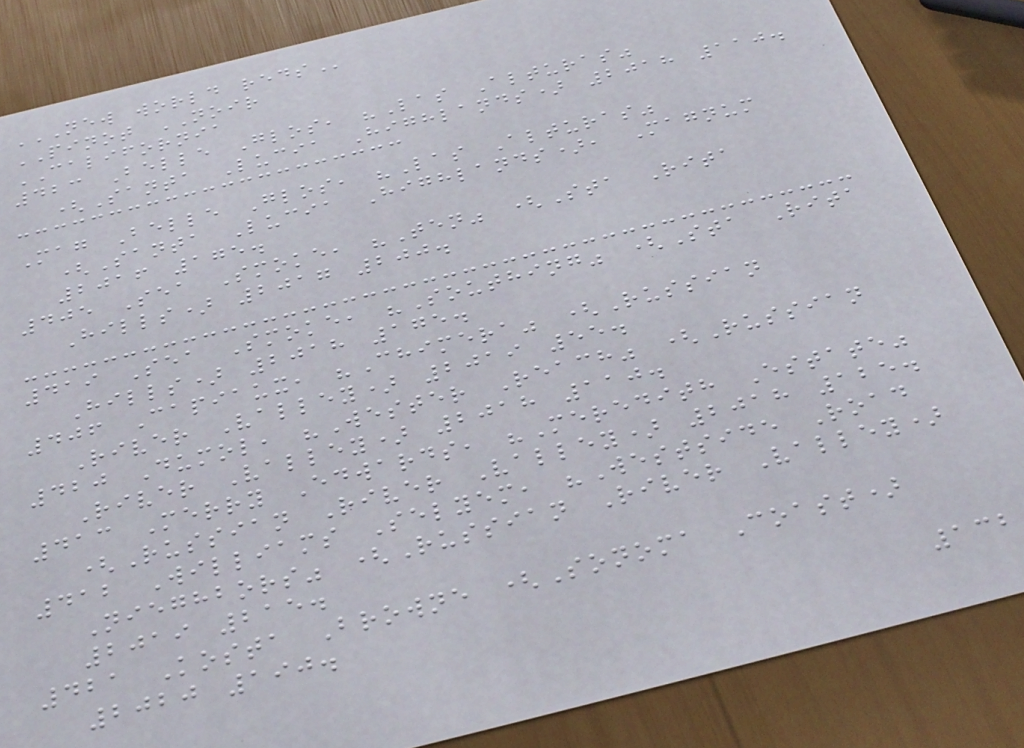NEW WORLD REDS
PINOT NOIR
CALIFORNIA
423 Belle Glos, "Las Alturas"
(Santa Lucia Highlands) 2018 110.
Mag Belle Glos, "Las Alturas"
(Santa Lucia Highlands), Magnum
2016 175.
405 Sea Smoke, "Ten" (Sta Rita
Hills) 2017 200.
419 Sea Smoke, "Southing" (Sta Rita
Hills) 2018 175.
406 Capiaux, "Chimera" (Russian
River Valley) 2019 55.
420 Dumol, "Wester Reach" (Russian
River Valley) 2018 110.
413 Merry Edwards, "Meredith Estate"
(Russian River Valley) 2018 125.
412 Williams Selyem, "Westside Road
Nieghbors" (Russian River Valley)
2019 215.
421 Kosta Browne (Sonoma Coast)
2020 190.
132
